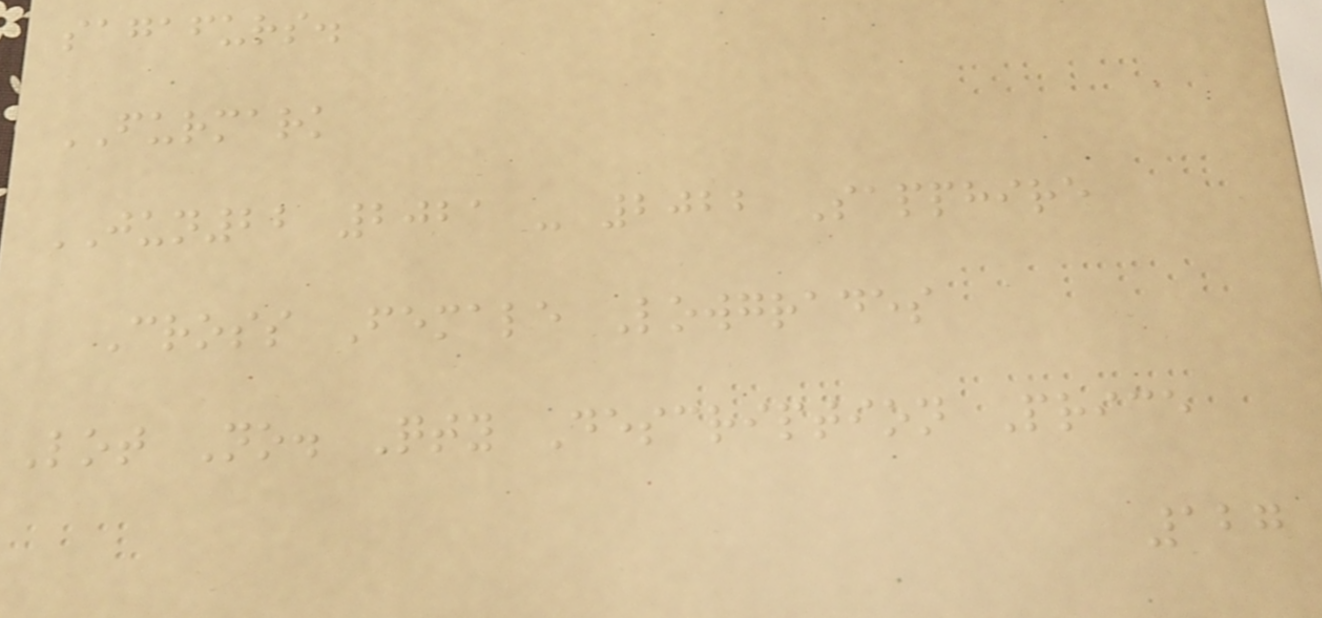sagafurs.
FURMARK
JUN22 2021 - 2022 Sapphire
Cross Female Lowgrades
Lot No. Qty Description Price
127
